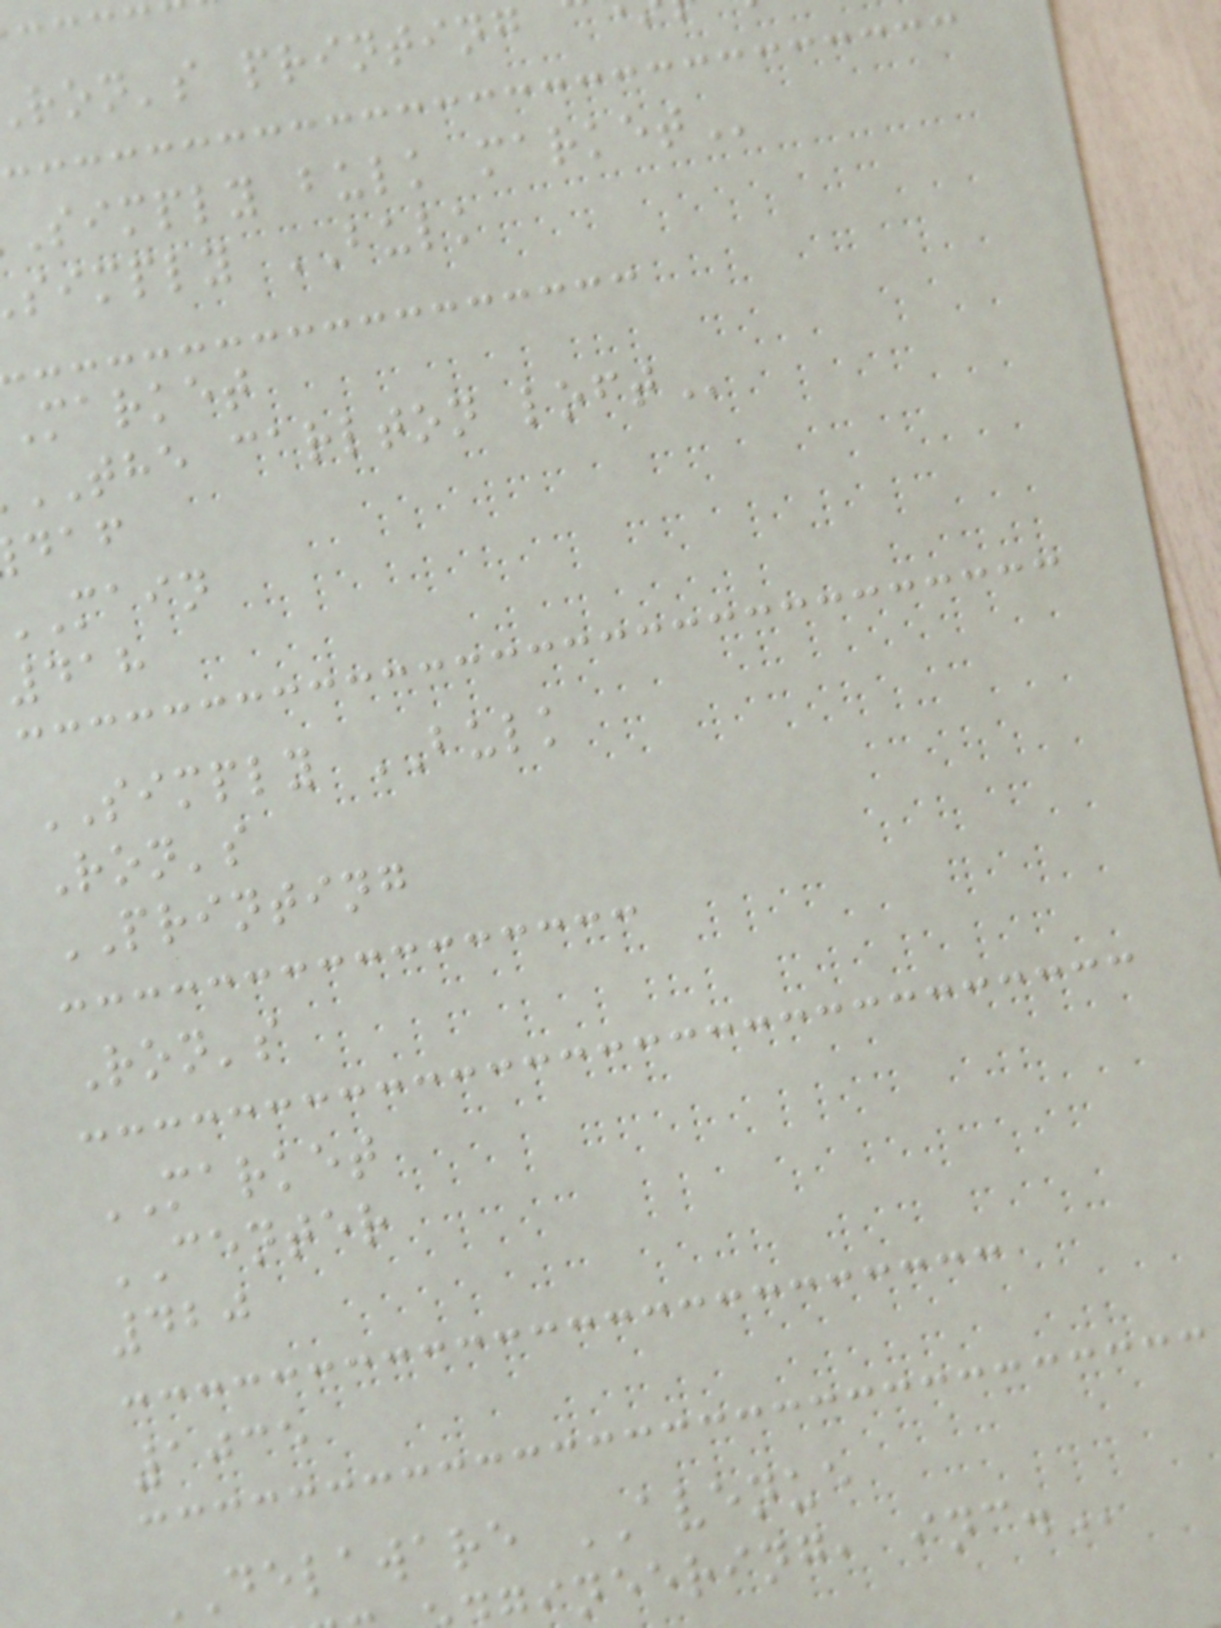ron's printing
simply bulk
simply BULK
market
THE carlton
main
418
SIMPLY BULK
Ron's
PRINTING
Ron's
MARKET
CENTER
420
1035
DELAWARE AVENUE
ineering,
